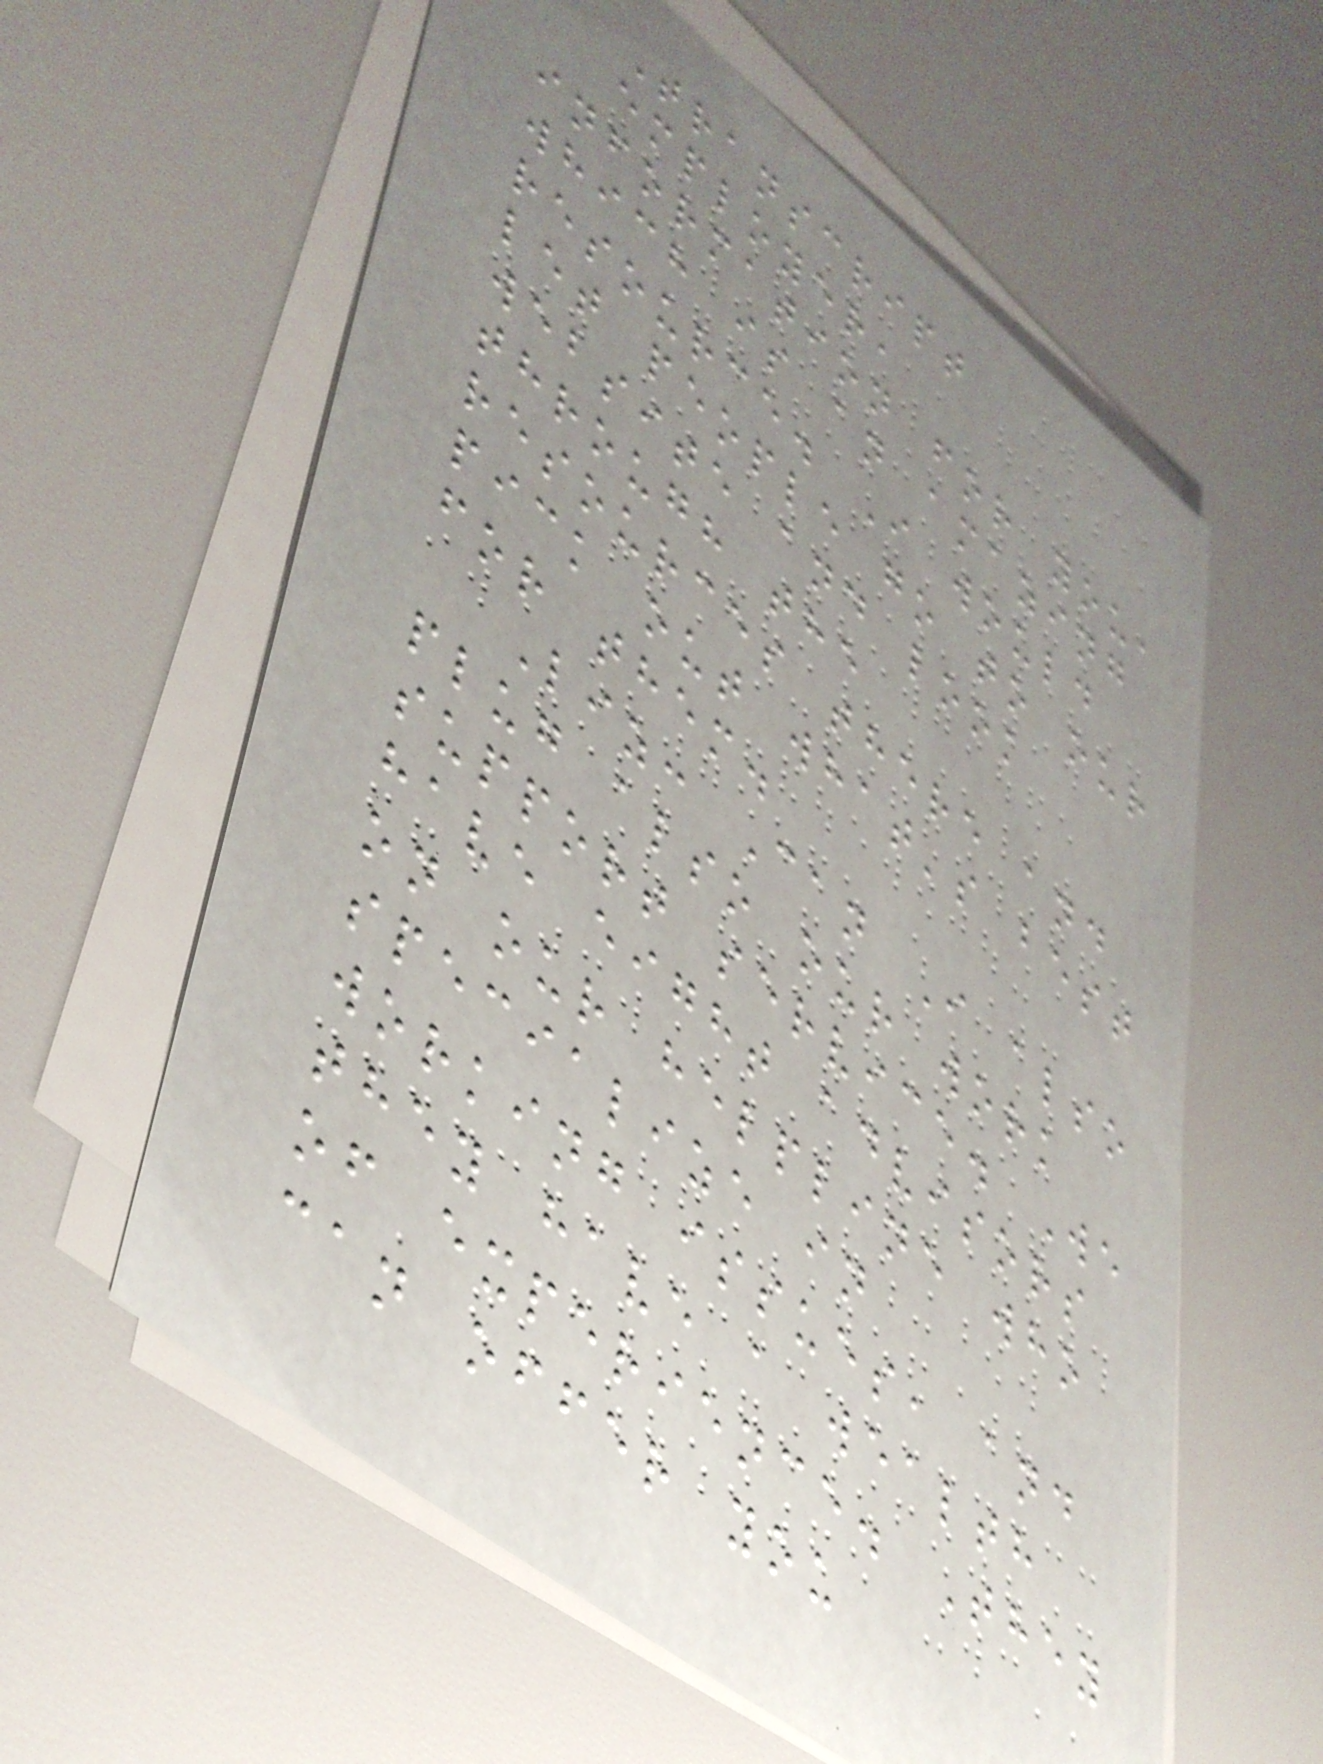Transcript
employer,
information for you,
which is an amazing
resource. I would
let people go to our
website and look
through the
resources there and
pick out what's best
for them.
Liz: Can I also
plug also our work
support service. We
have eight advisors
on our helpline who
specialize in
working issues, and
they have a wealth
of experience. They
can offer you
